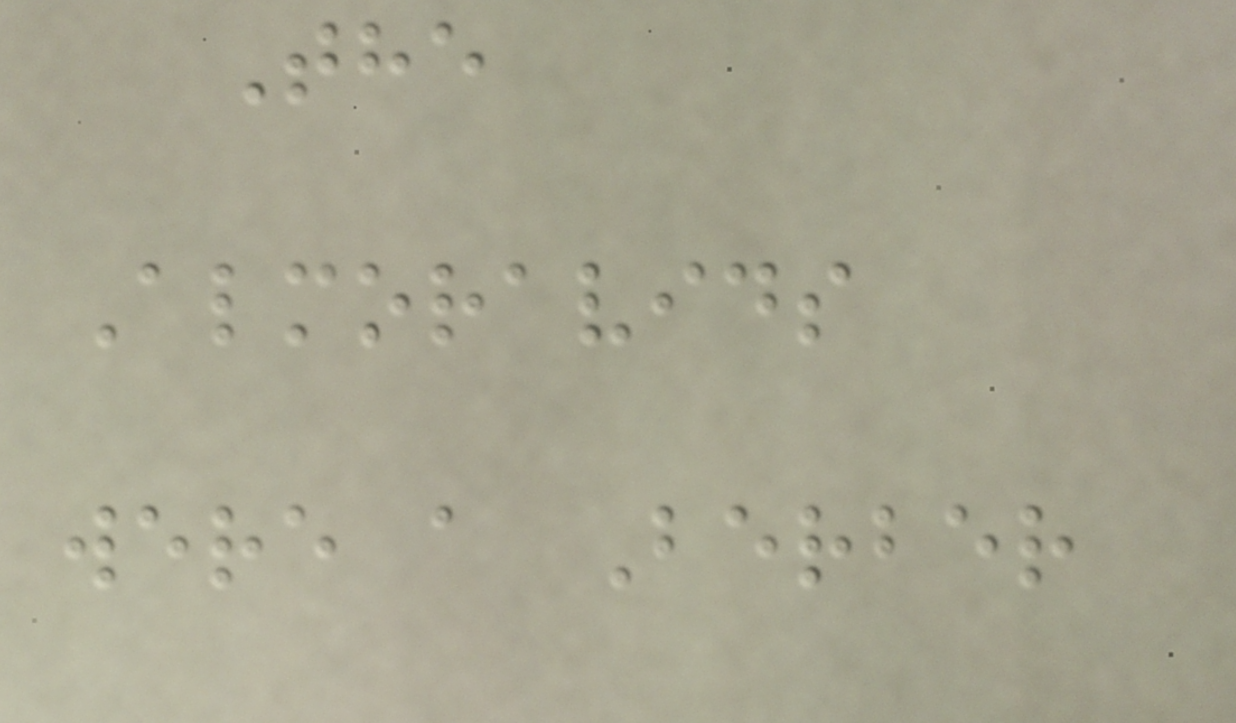The
Almoravids
were a Berber
